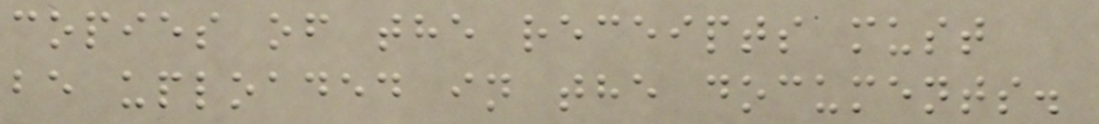copies of the receipts must
be uploaded in the documents.
